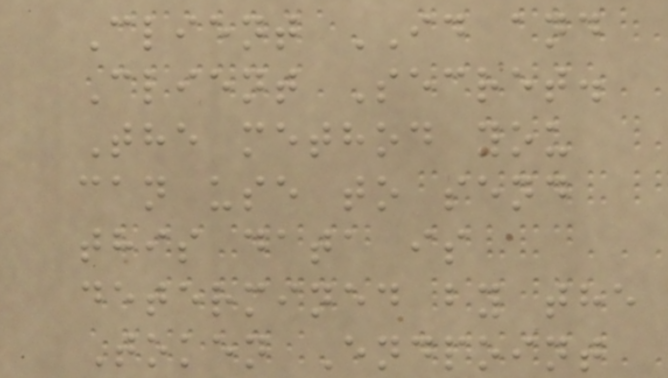Client ID and
Client Secret.
The method you
can use to send
this data is
determined by the
Token Endpoint
